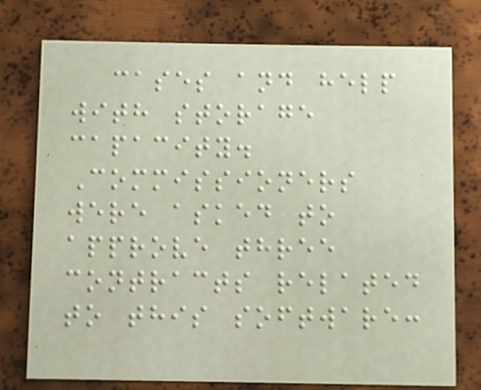cases and help
with storage
capacity.
Commissioners
were asked to
approve three
contracts related
to this software:
